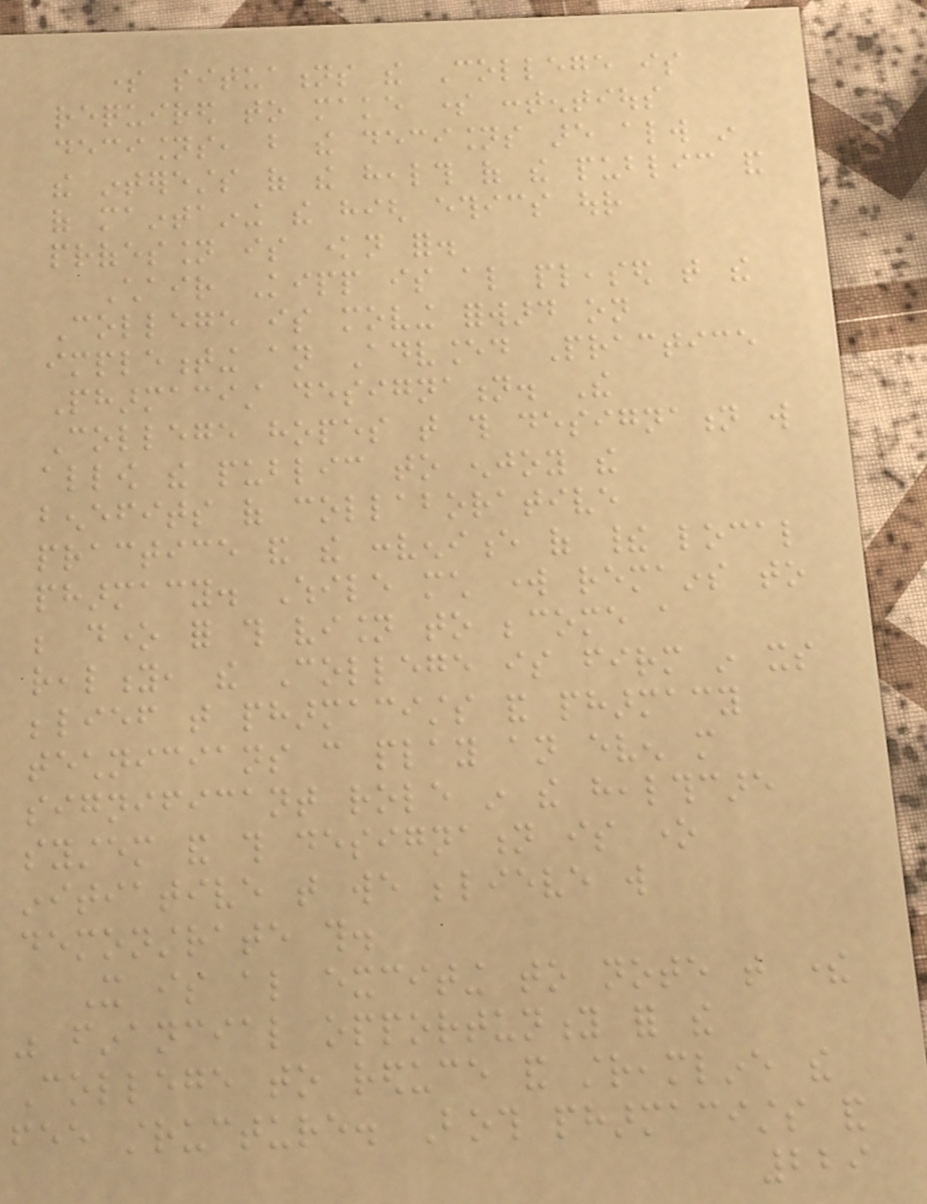some situations the College is
required to make some contentious
decisions, but the decisions are always in
the interests of the health of the public and
of maintaining the high ethics our
profession is known for.
Chair Kipp is also pleased that the
College is moving forward on
implementing an Advanced Practice
Pharmacist designation. The
College hopes that this designation will
allow the public to enjoy the
benefits of collaborative
practice and the convenience of their local
pharmacy. While much work remains to
be done for this vision to become a
reality, the College is firm in its
belief that pharmacists and pharmacy
technicians can play an even more
significant role in the healthcare
system and this designation is one
initiative that we believe will
demonstrate this.
It is also exciting to note that there
was financial opportunity for the
College to reduce and streamline the
fee structure. Both pharmacists and
229
